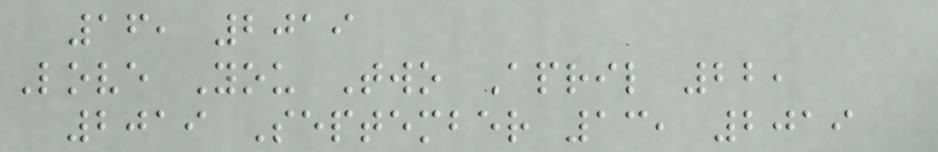16, 2019
Love You Two April 22,
2019 September 13, 2019
